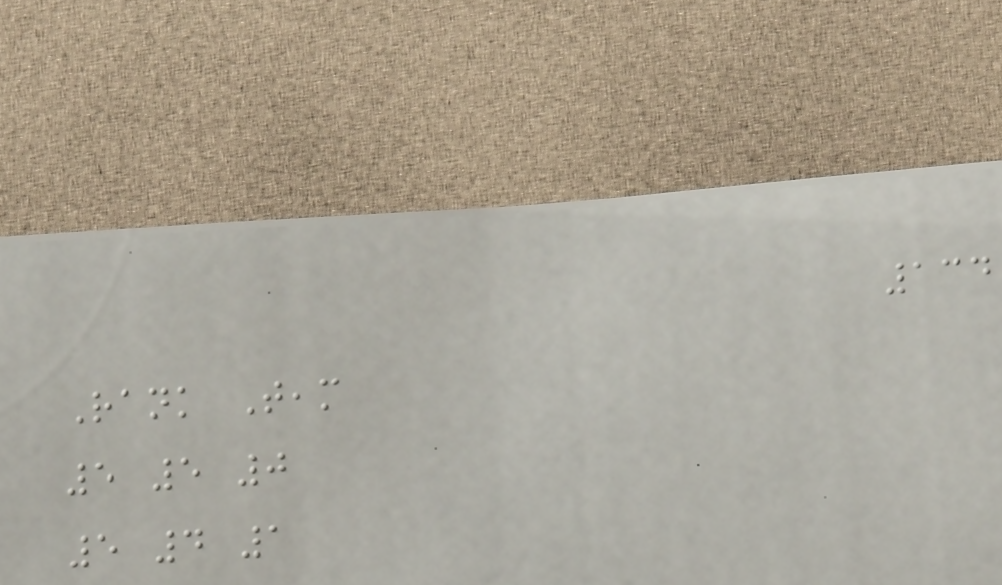134
Rank Team
5 5 0
5 4 1
